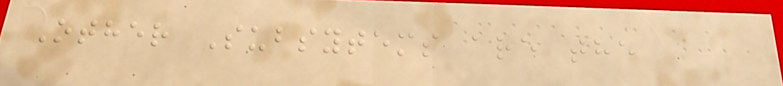Other Subsytems are the
